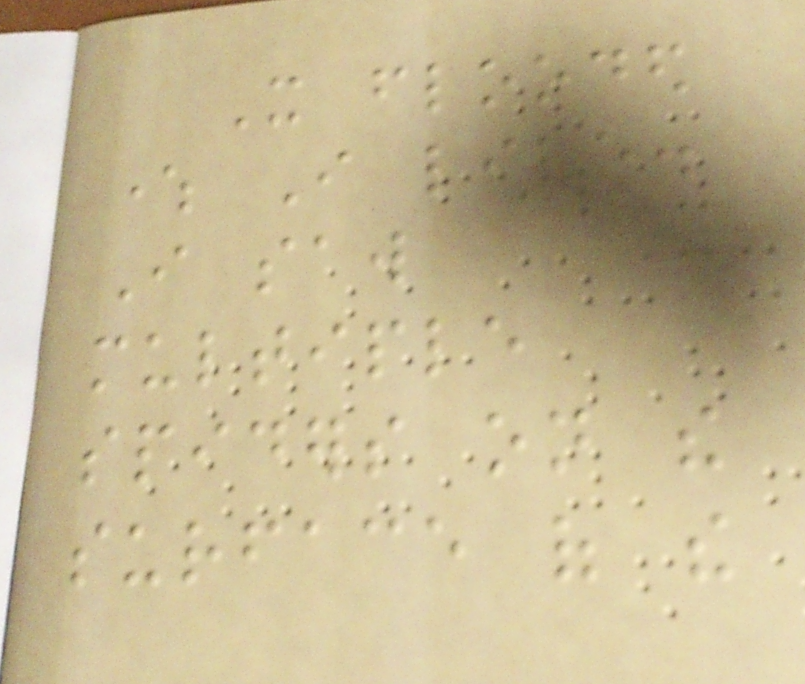It flooded
where I live.
I saw
multiple
spiders on the
surface of the
